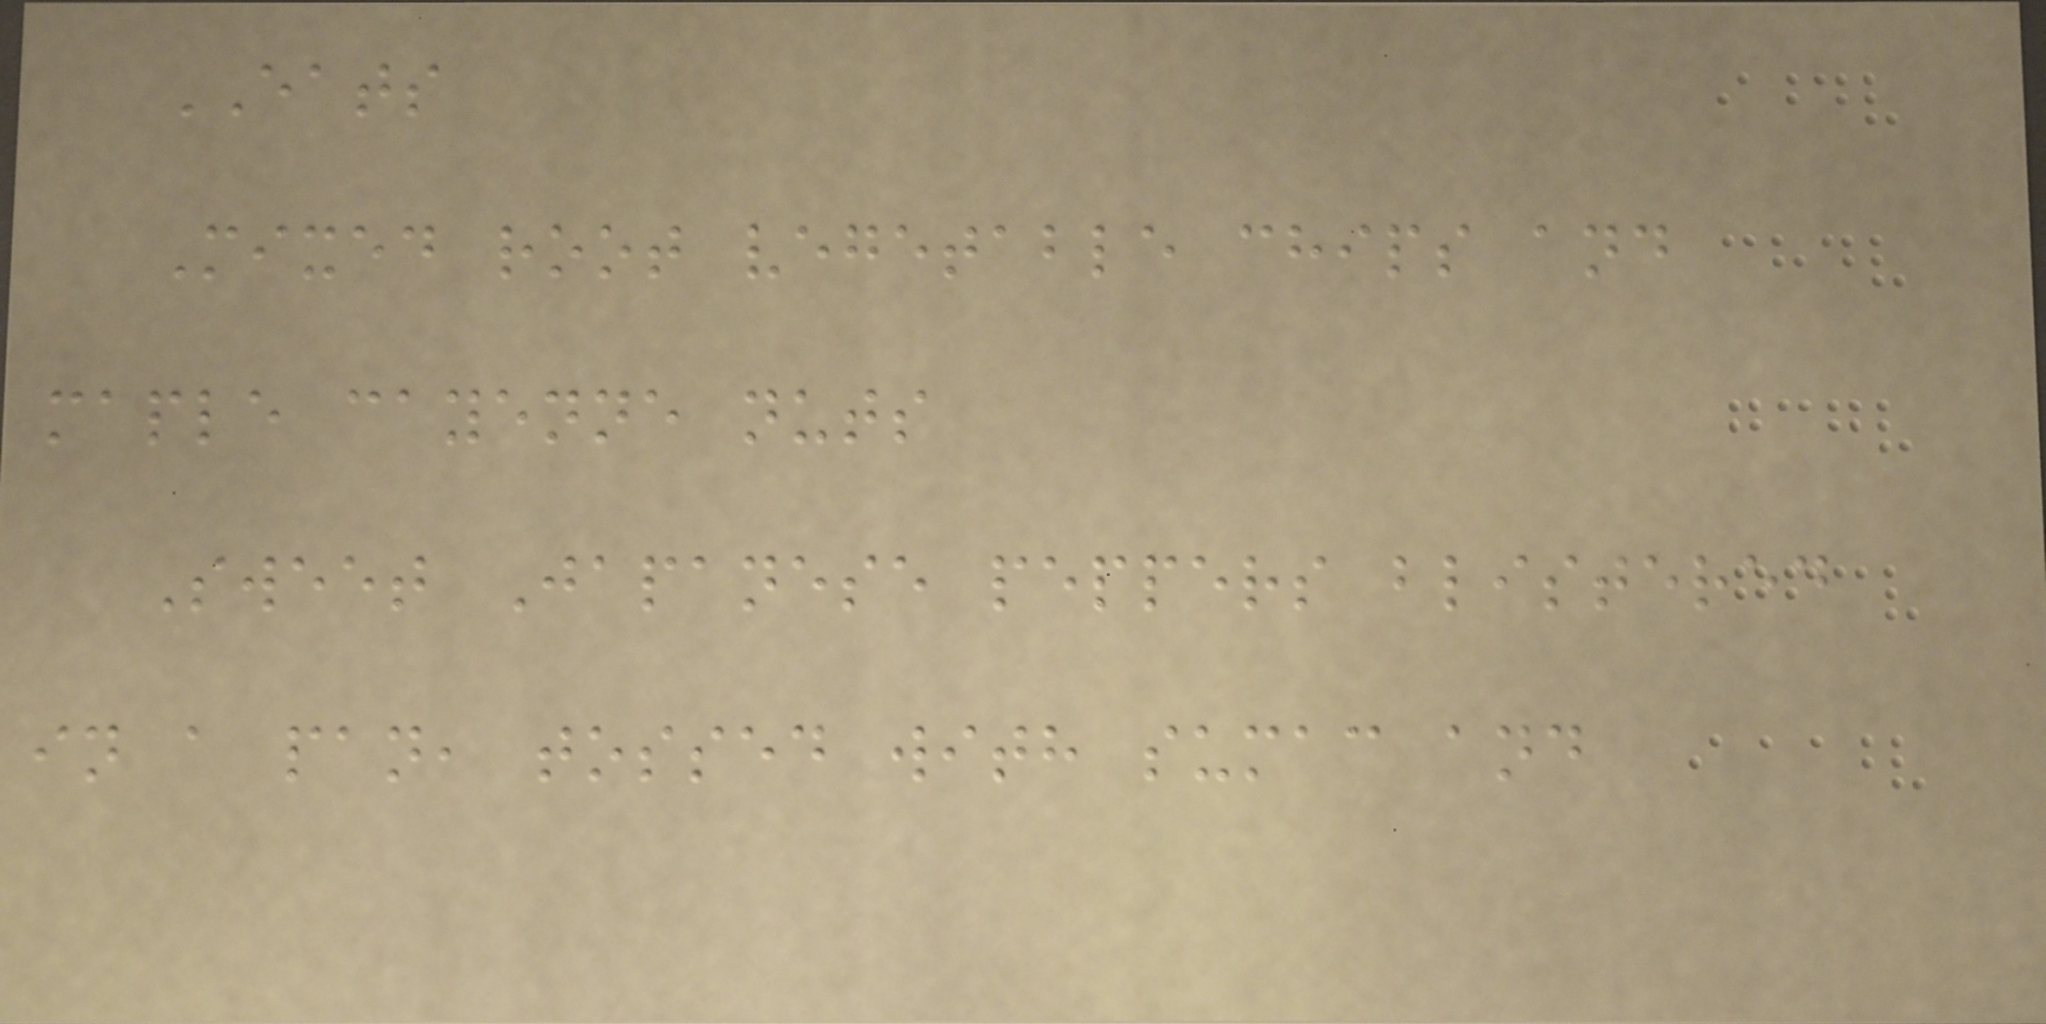EATS
Mixed root vegetable chips and
maple cayenne nuts
Sweet Japanese peppers blistered
in a pan, tossed with sumac and
